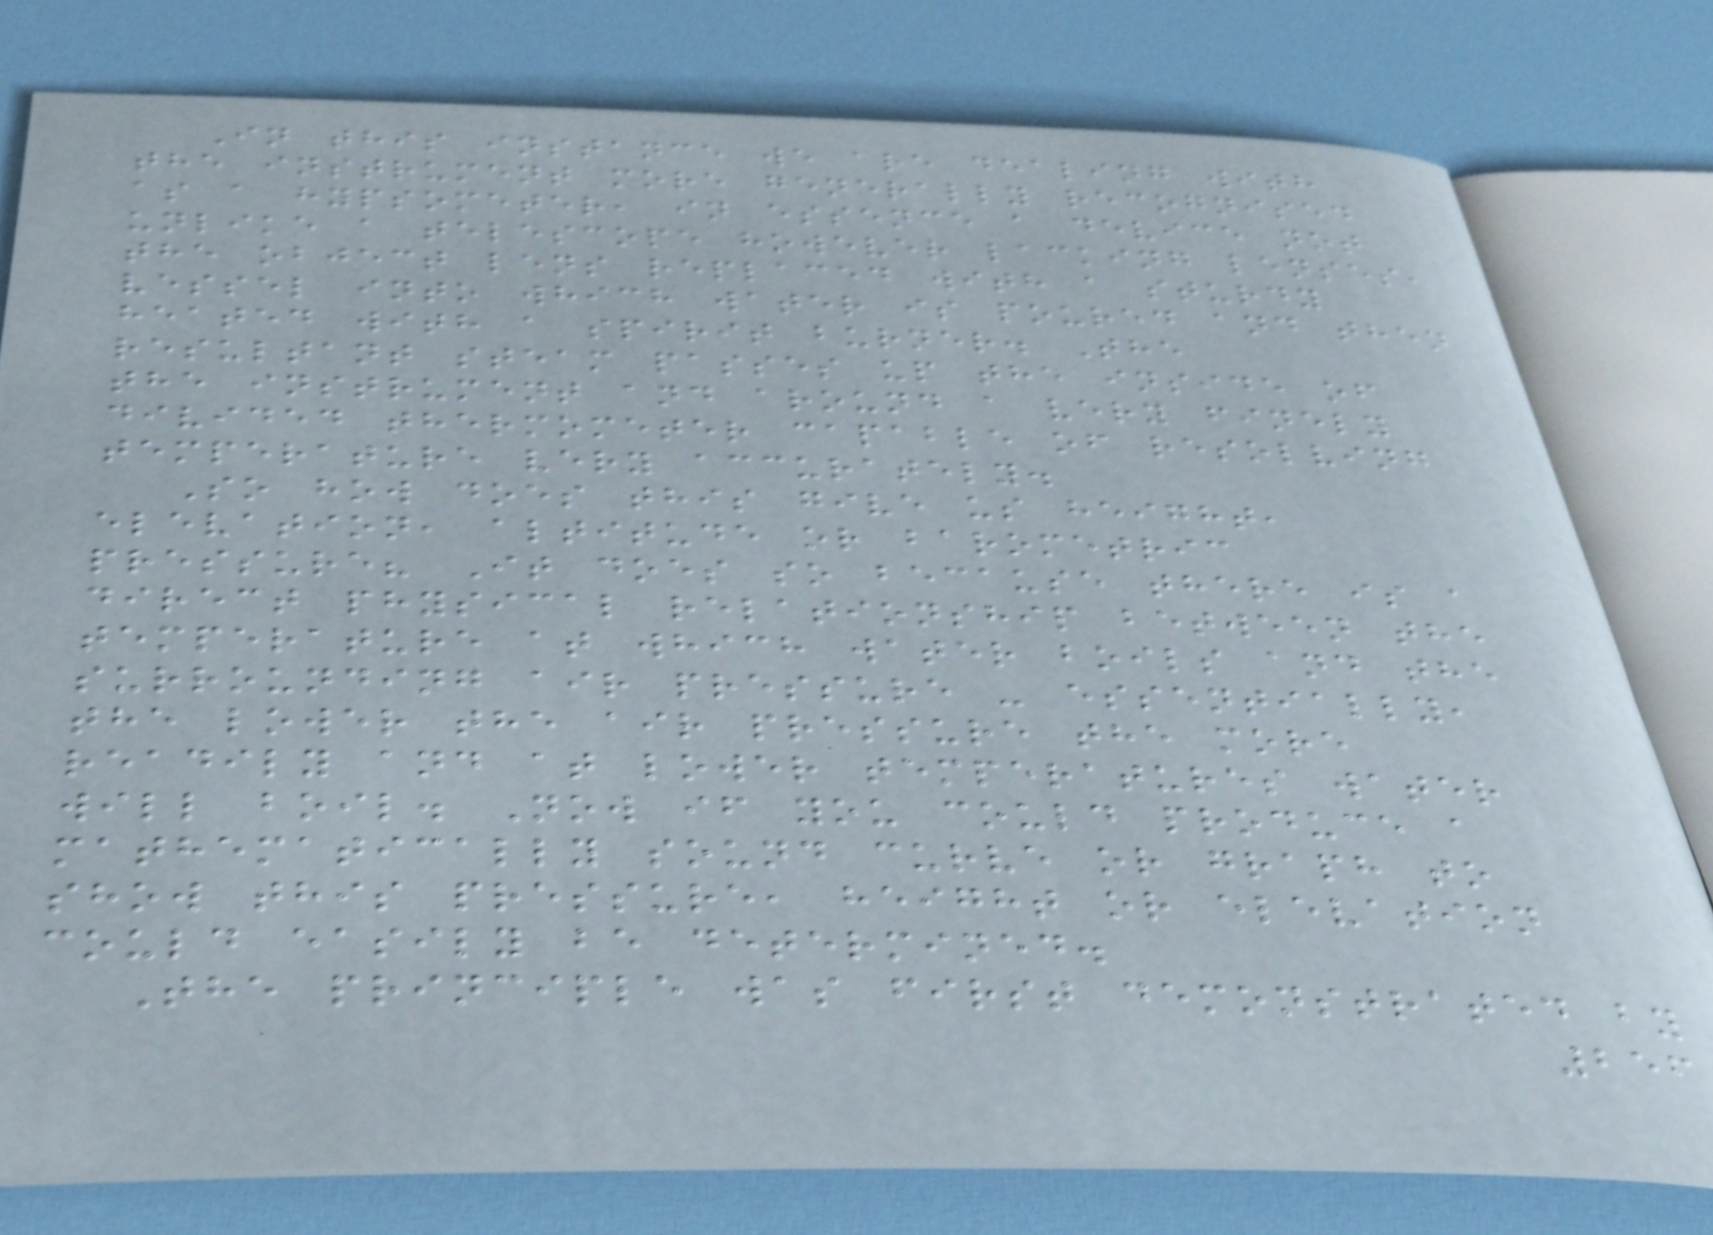In this instance we are dealing with
the instrument more generally recognised
as a hypsometer, in essence a device not
unlike a telescope however lacking lenses,
the object lens replaced with a sturdy
vessel into which water is poured and then
heated with a spirit burner. The
resultant steam passes up the inside of
the instrument and around a very finely
divided thermometer capable of resolving
temperature very accurately.
So how does this give us height,
elevation, altitude or barometric
pressure? It does so because there is a
direct physical relationship between the
temperature at which water boils and the
surrounding air pressure - essentially,
the lower the air pressure the more
readily and at lower temperatures water
will boil. Now if you could produce a
mathematically sound curve or graph to
show this pressure, height or elevation
could easily be determined.
The principle was first demonstrated by
256
